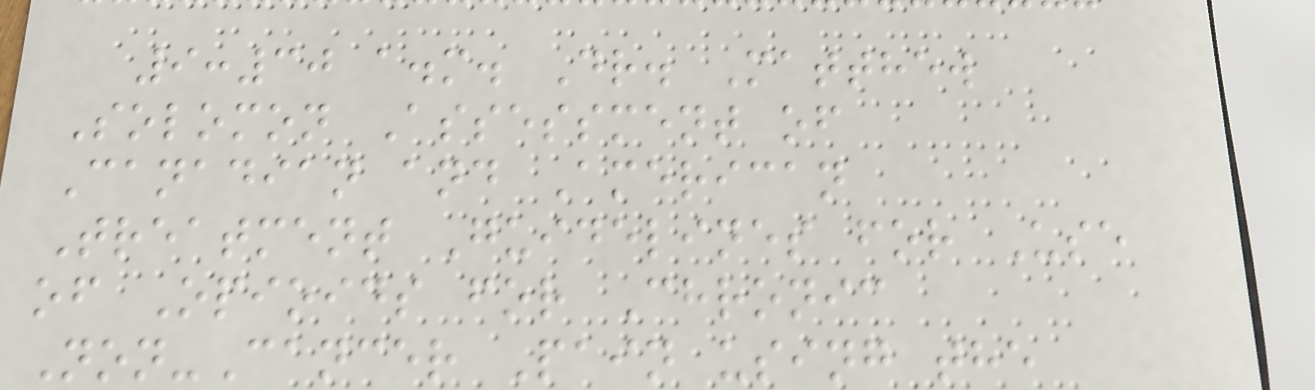9:30 a.m. Dr. Matthew
Solomon Assessment of
Canadian and American
Treatment Guidelines for Use
of Opioids for Chronic
Non-Cancer Pain using the
